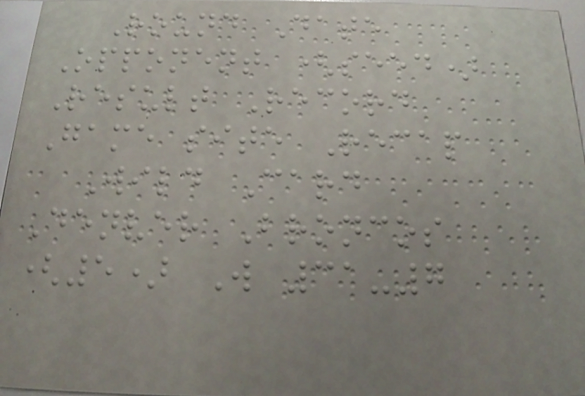Round Date
Opponent (seed)
Result Record
Game site Recap
Wild Card
Denver Broncos
(5) W 31-7
